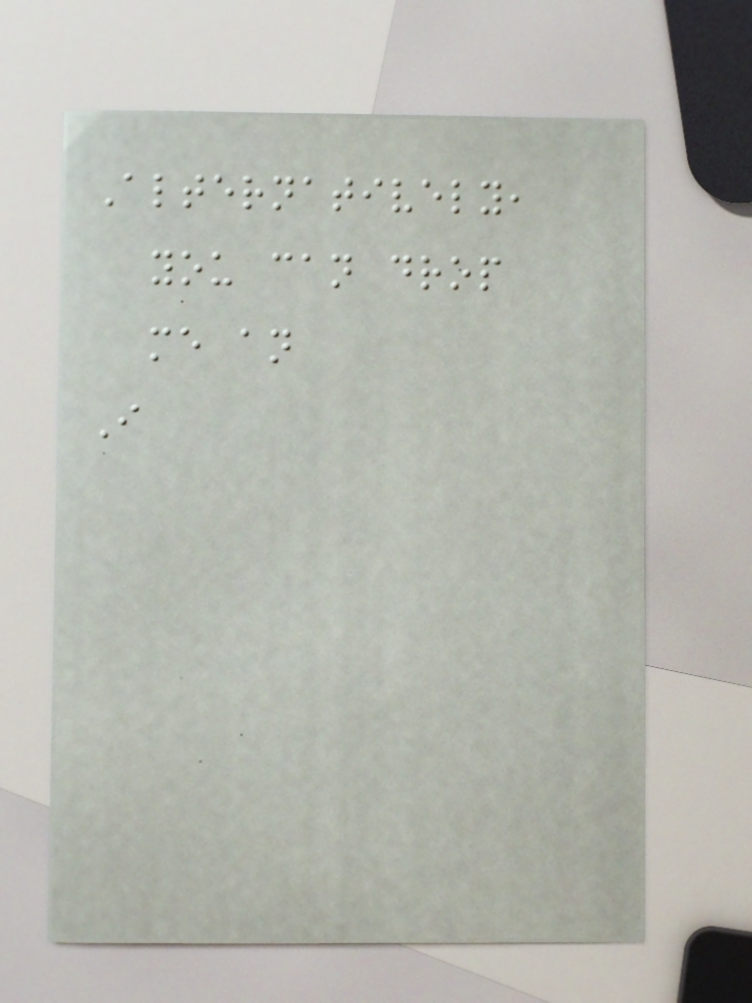Alternatively,
you can drop
me an
I
